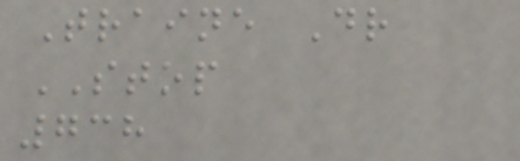Traine Dr
STOP
738
